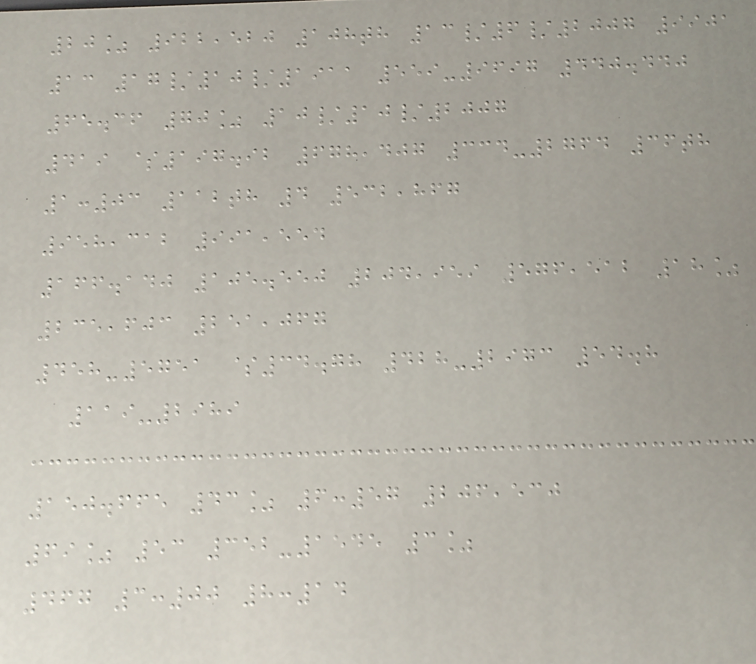20% 922,520 108th 13/6/2007 9901
13 17/10/1911 559-9697 440.440
65.36 70% 10/10/2007
419 $197.92 678,407 334-2764 36th
1:03 112th 4 532,867
958,312 991,554
166.140 105.550 204,959 576,512 18%
235,603 251,067
458-5751 $34.78 428-2973 54.8
119-2989
150.665 43% 6:57 206,530
69% 53 352-1545 3%
467 3:00 8:14
